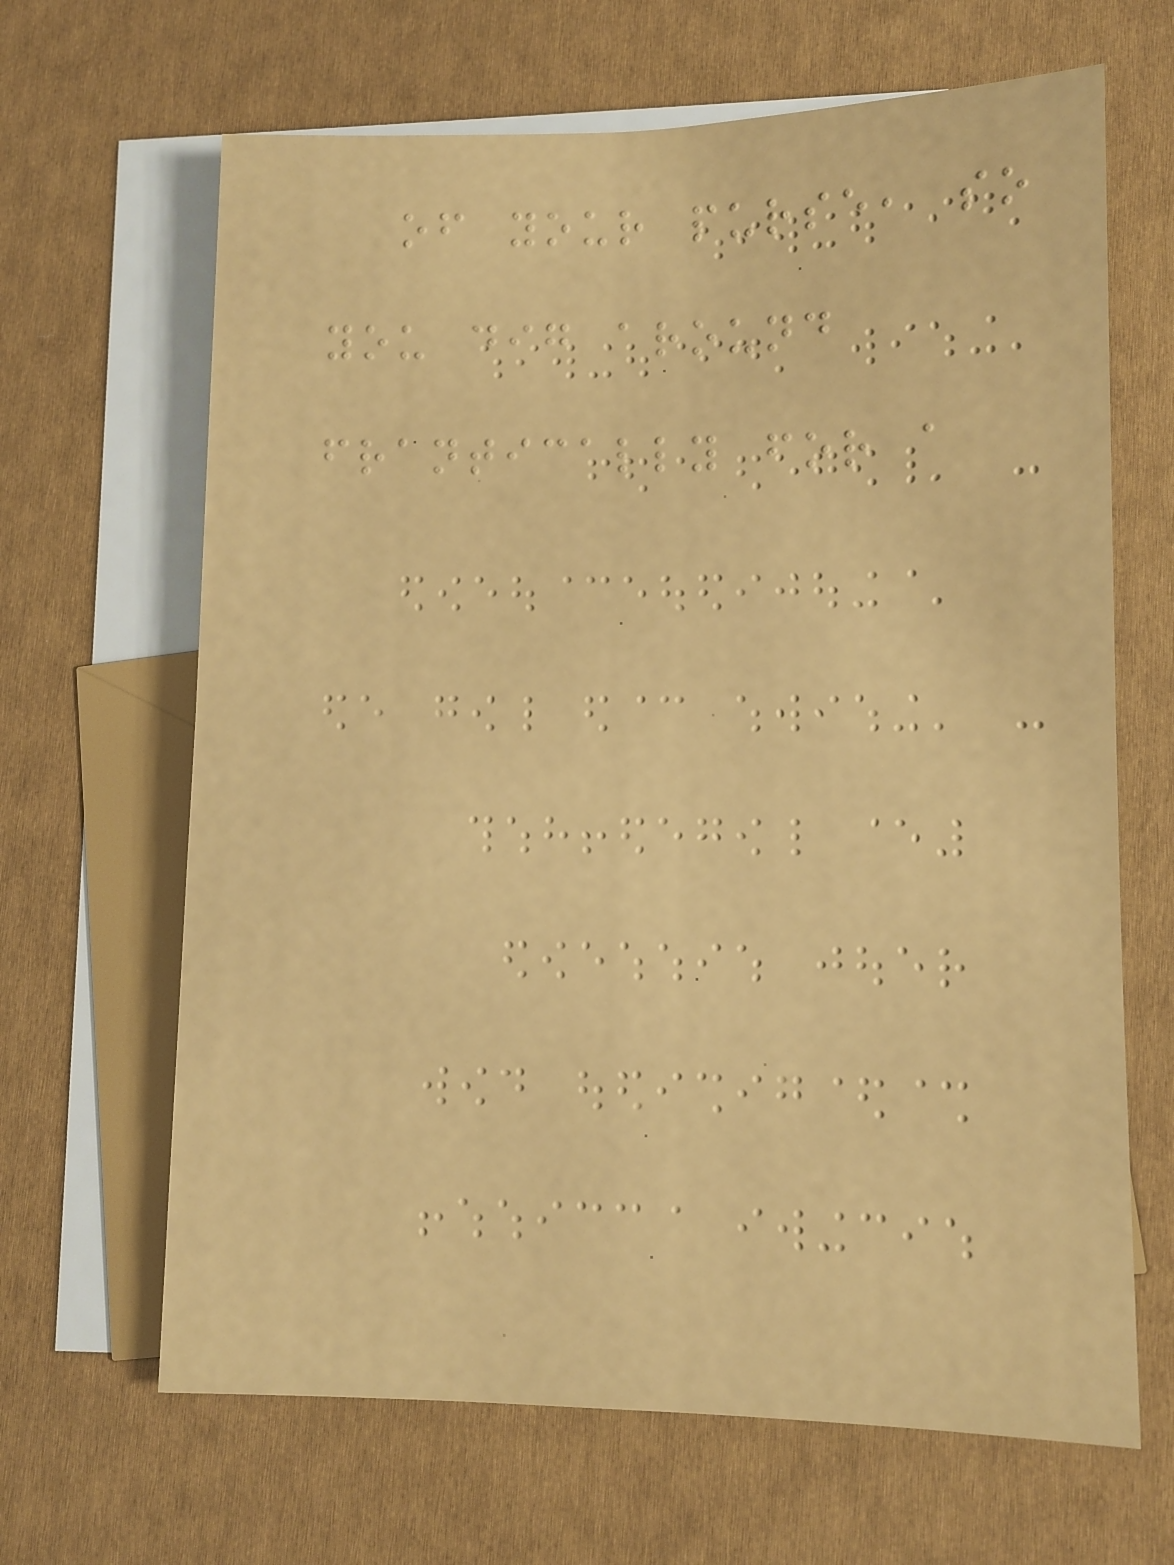of your purse, so
you dig around
frantically for a
